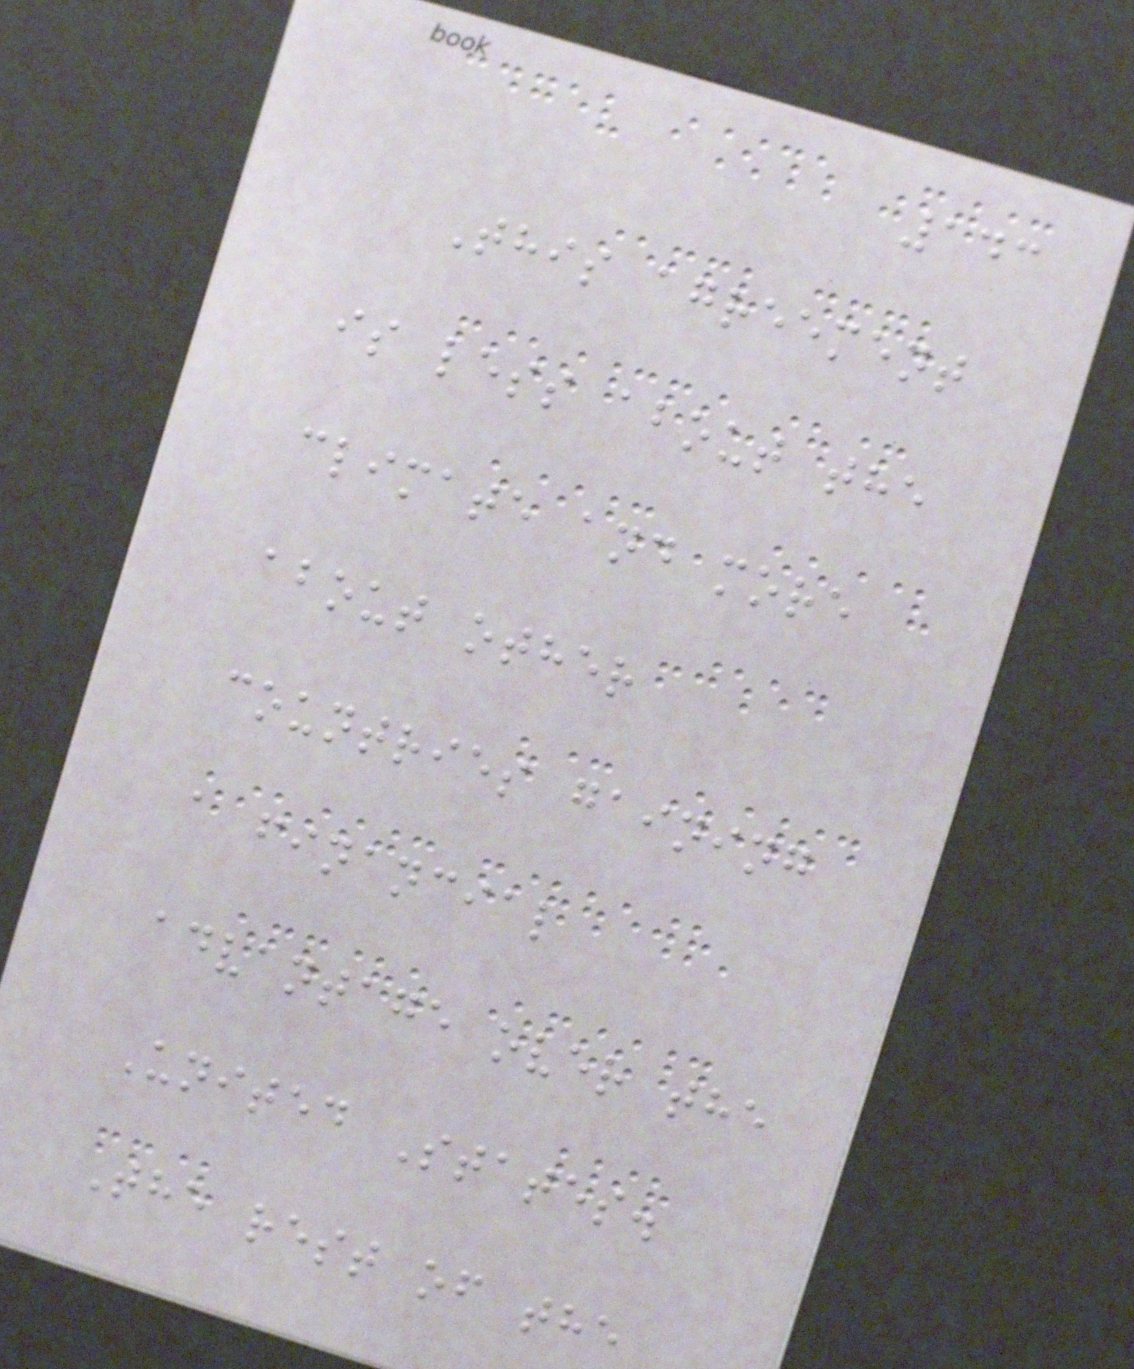143
This agreement
is less about the
climate and more
about other
countries gaining
a financial
advantage over the
United States.
The rest of the
